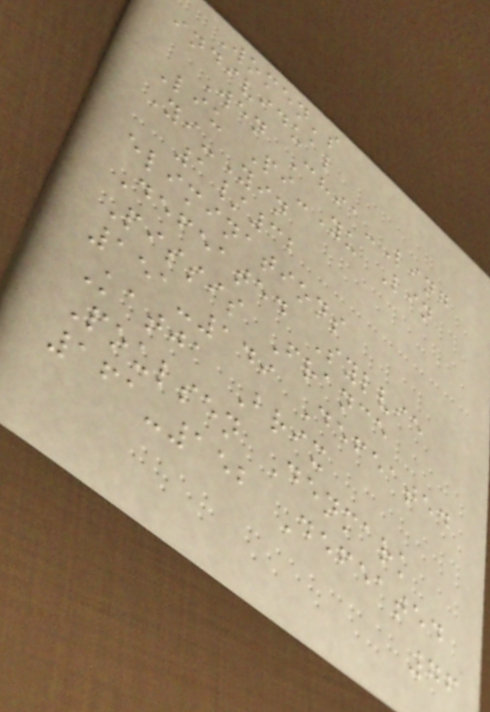Women's
individual
Wen Chia-Ling
Liu Pi-Yu Lin
Yi-Yin
1/32
eliminations
Defeated Sylvie
Pissis France
151-149 Defeated
Katja Brix
Poulsen Denmark
161-152 Defeated
76
